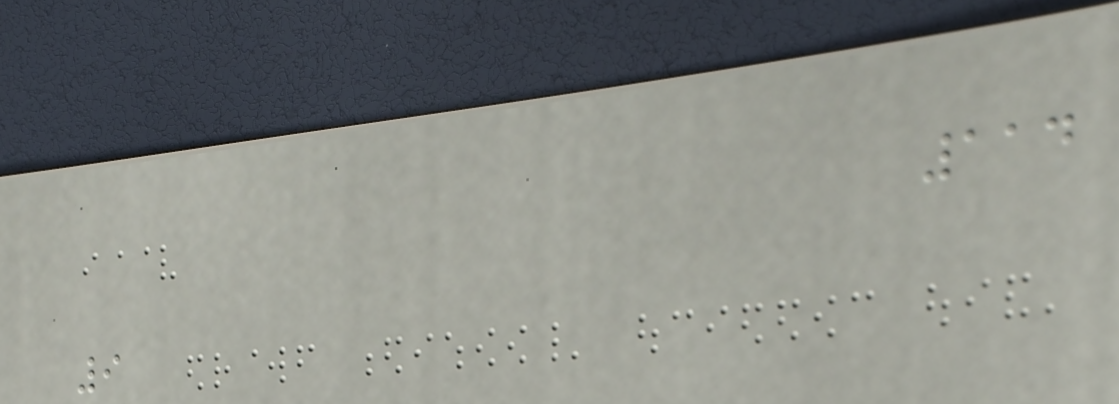114
9
